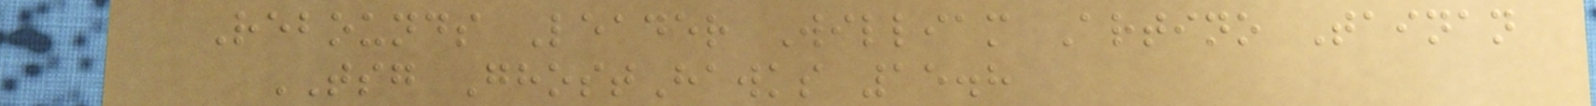Rebounds Leader William Artino Tainan
TSG GhostHawks 15.8
